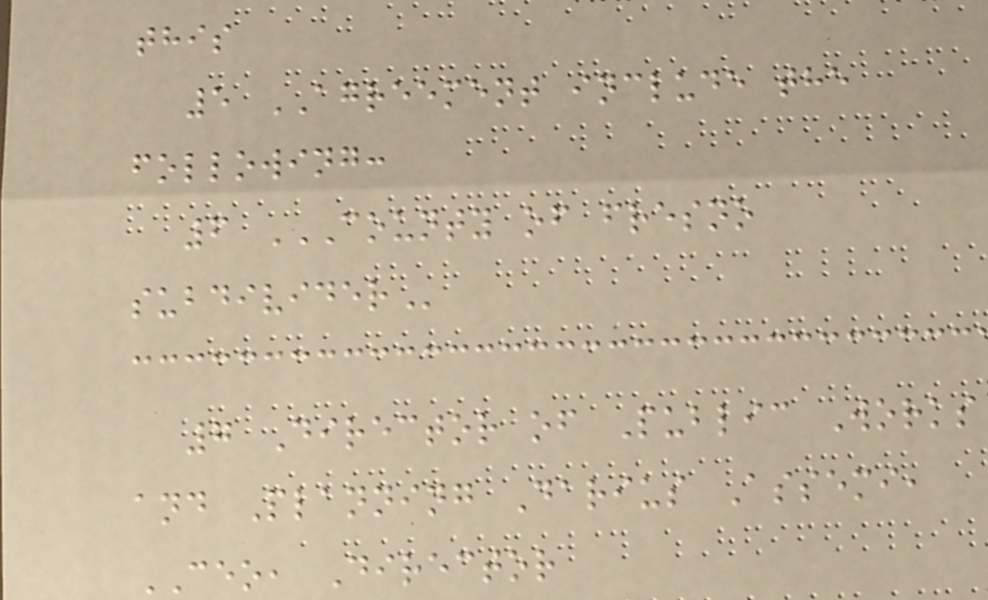this
5 AGREEMENT include the
following:
6 COUNTY OF FRESNO
SUBDIVIDER
7 Director of Public Works
and Planning Darius Assemi,
CEO, Director
